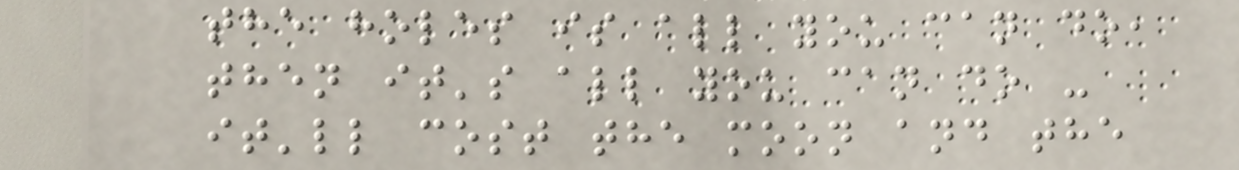the holes is all you can do,
then it's all you can do -
it'll cost the moon and the
